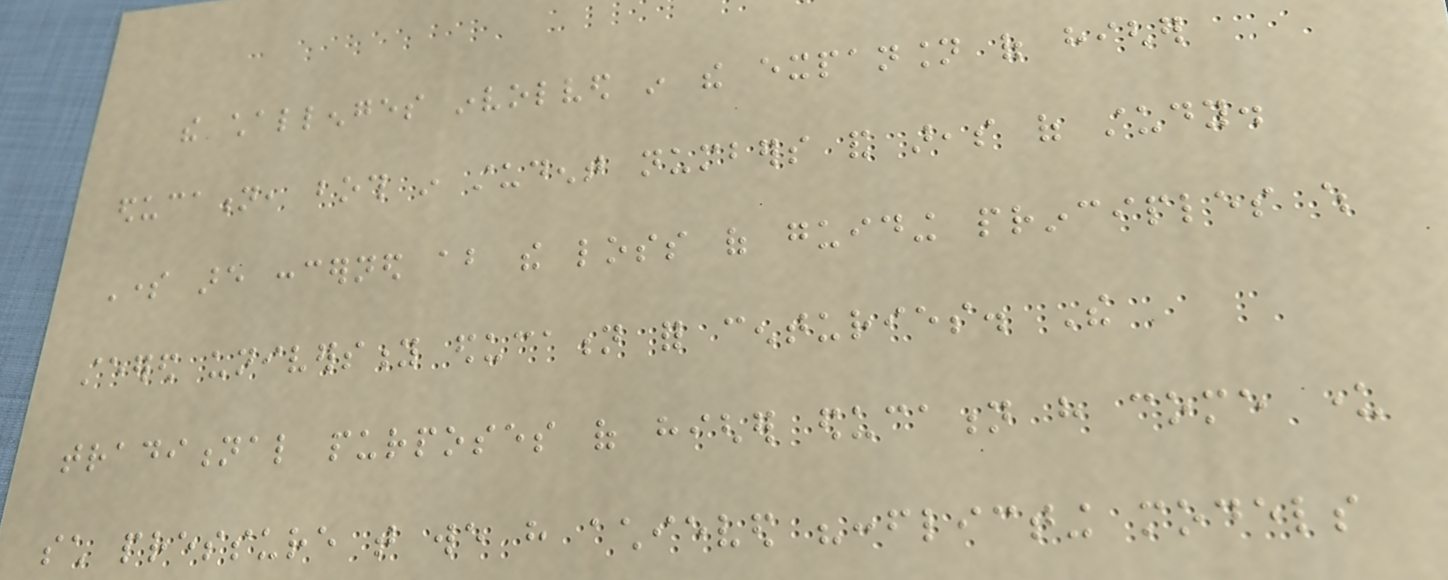the challenges involved in the expansion of higher
education, both in student numbers and areas of study.
Some are concerned about the loss of guiding principles which
steered university education for centuries. The
traditional purposes of higher education have come under
such pressure that we have achieved "conflicting models
